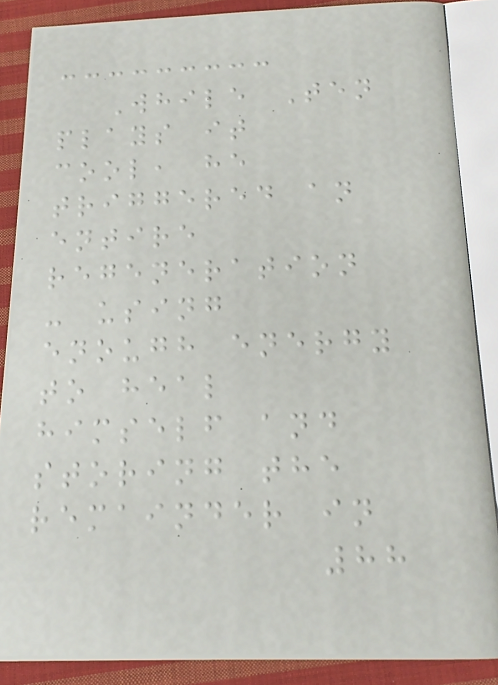While Ten
plays it
cool, he
triggered an
entire
regeneration
- using
enough energy
to heal
himself and
storing the
remainder in
88
